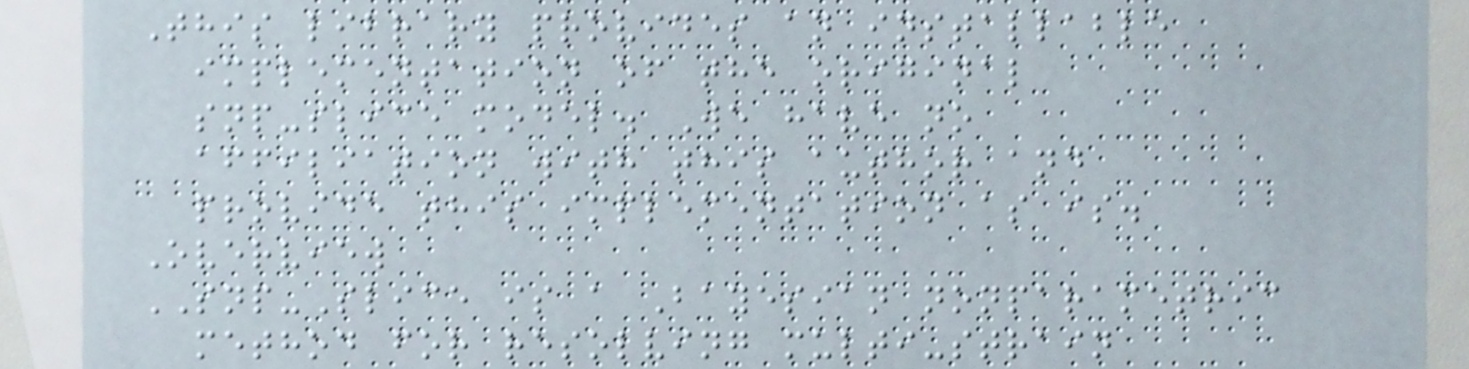This library provides an installable
implementation of the original
snp-slice model. We have no
affiliation with this author and
provide this implementation as is.
Overview
SNP-Slice is a Bayesian nonparametric
method for resolving multi-strain
